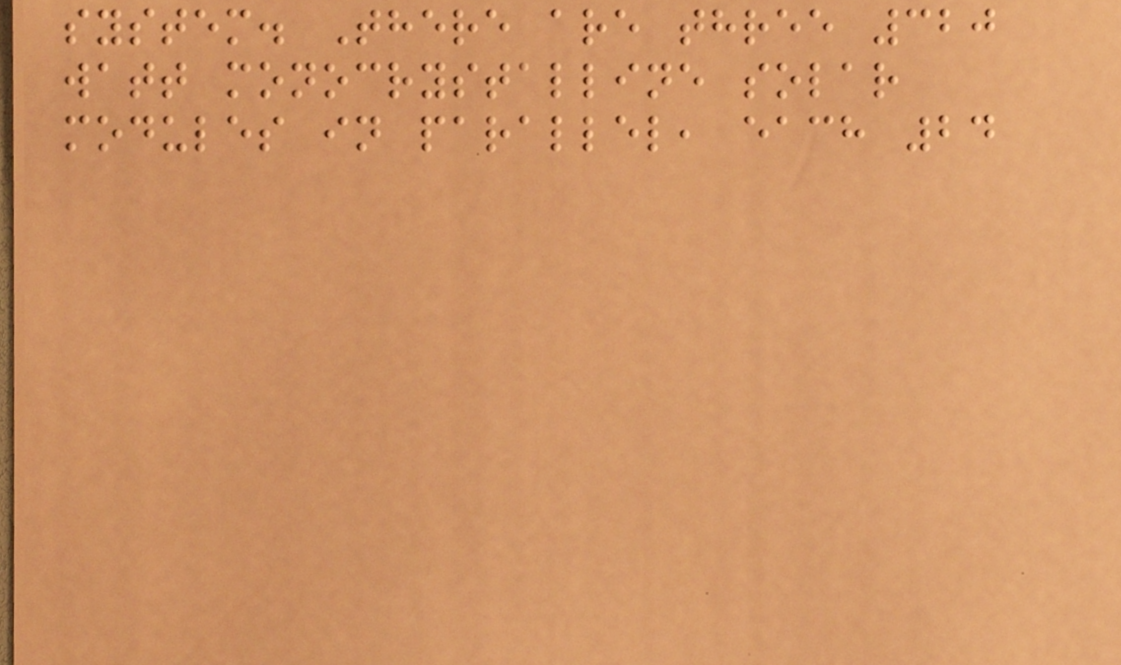system. There are three 320
watt monocrystalline solar
modules in parallel, each 24
